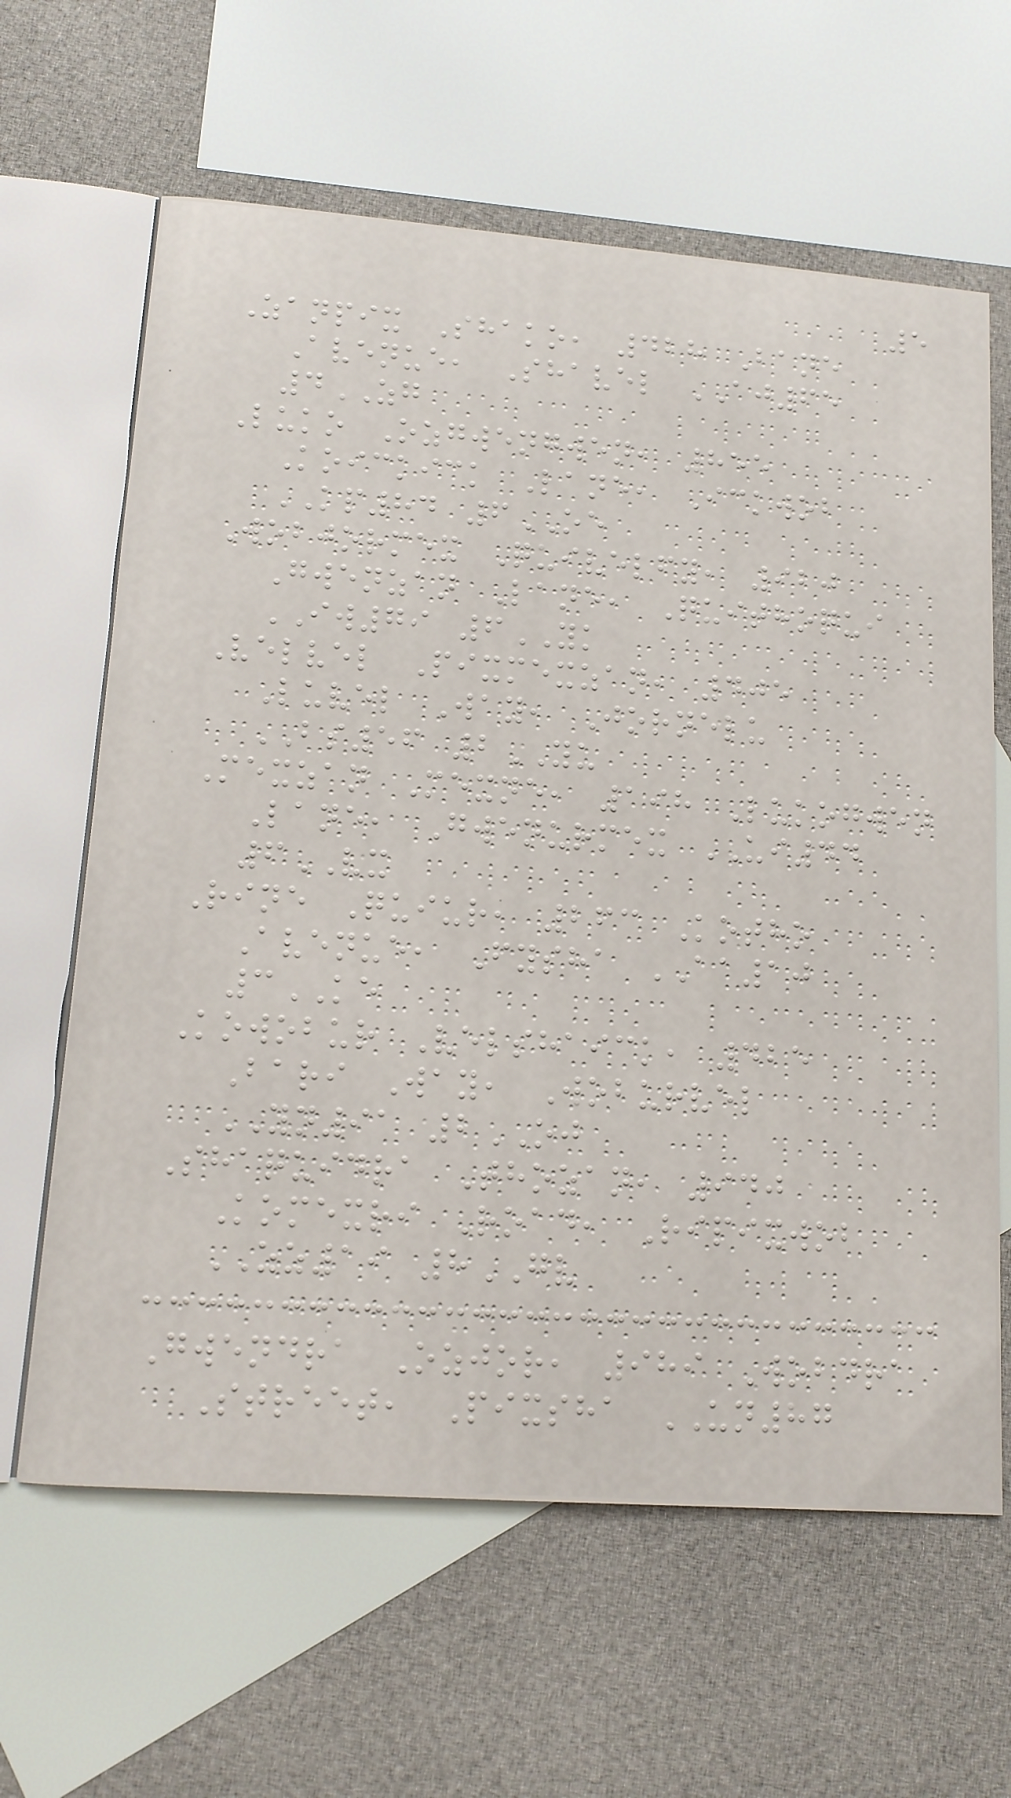5
Zanpix Shako, 428 Bane
Avenue, Shavel AJ65
4ZG
Luko Ozgwengwen, 855
Koickick Lane, Ickwob
KP84 6OE
Wobjormex Quivelfy, 920
Gwenzan Lane, Quithoqui
IW79 6YK
Velvel Pixmexzan, 405
Luvel Way, Jornelu
BS56 2YU
Mexzan Mexne, 198 Lukogwen
Lane, Gwenurmex UI44
6VX
Rine Quiur, 263 Kotho
Avenue, Fysha AA10
3KE
Kowobur Velshaick, 425
Bari Way, Woburvel
YN91 2OJ
Shaquidra Thozan, 940
Komexri Road, Ripixwob
ZZ19 8GV
Gwendra Ozjor, 989 Wobdra
Street, Pixsha UN87
